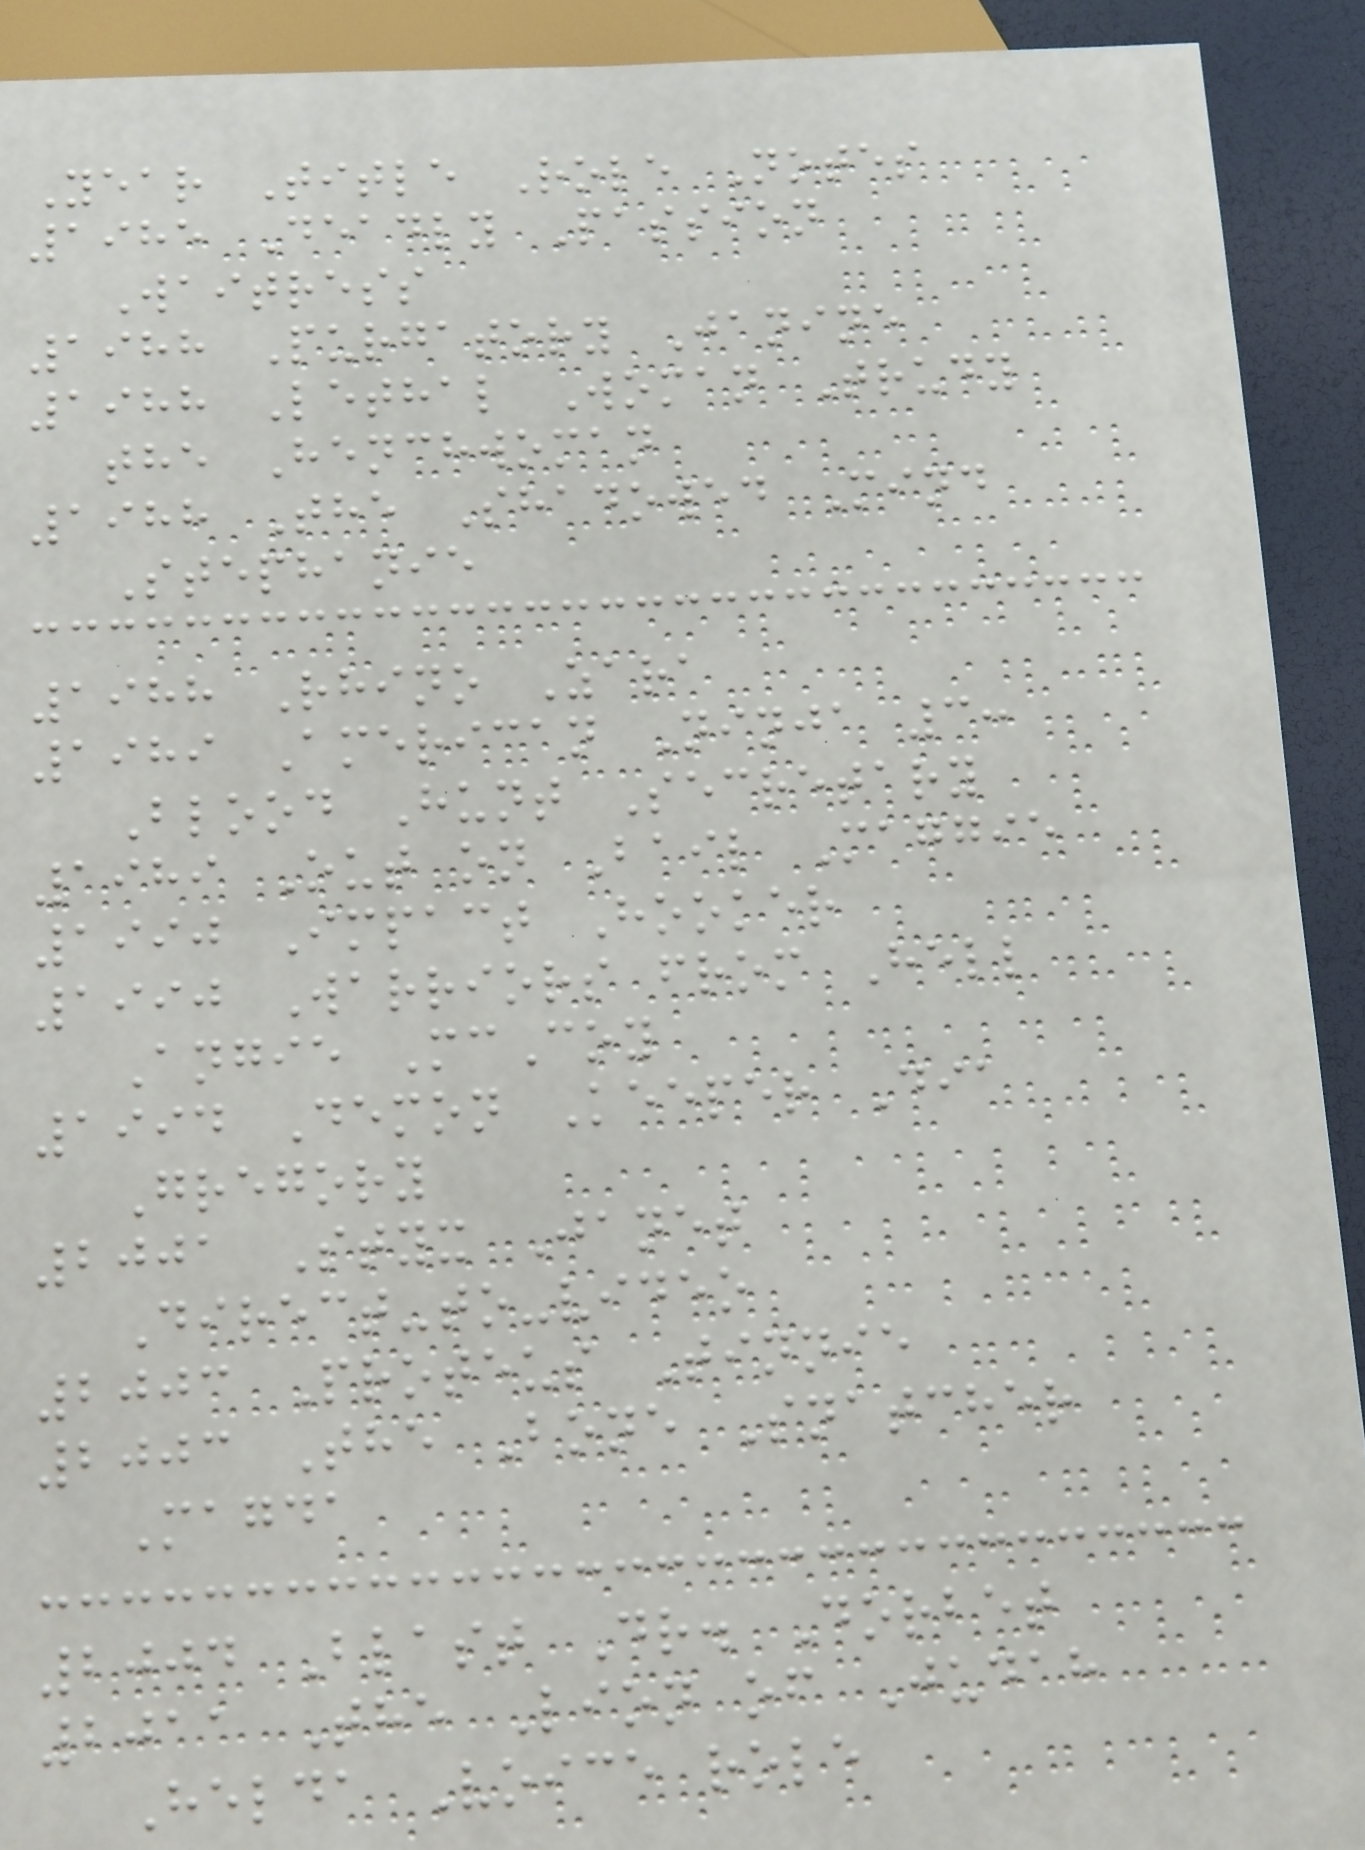Year Title Role Notes
1985 Deadly Passion
Waitress
1988 Purgatory Janine
1988 Lethal Woman Trudy
the Henchwoman
1988 The Shadowed Mind
Stephanie
1988 Rhino Zara
1989 American Ninja 3:
Blood Hunt Secretary
1989 Out on Bail Maggie
1990 Impact Hooker
1990 Warriors from Hell
Angie McCoy
1994 Demon Keeper Dia
Gregory
2001 Styx Janet
Direct-to-video
2003 Proteus Tinnie
2003 The Bone Snatcher
Magda
2004 Blast Dr. Dorbet
2011 The Lion of Judah
Helda Voice role
